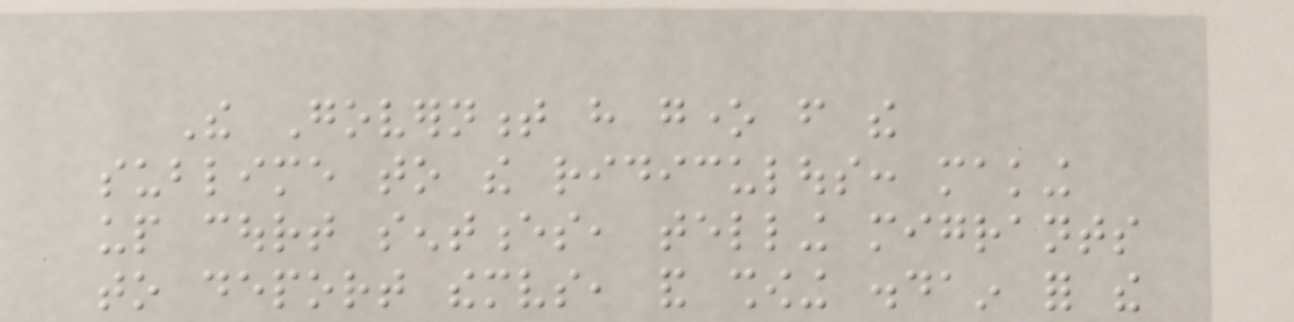The Government have gone from the
sublime to the ridiculous: making
up court sentences, telling migrants
to deport themselves, and showing disdain for the
